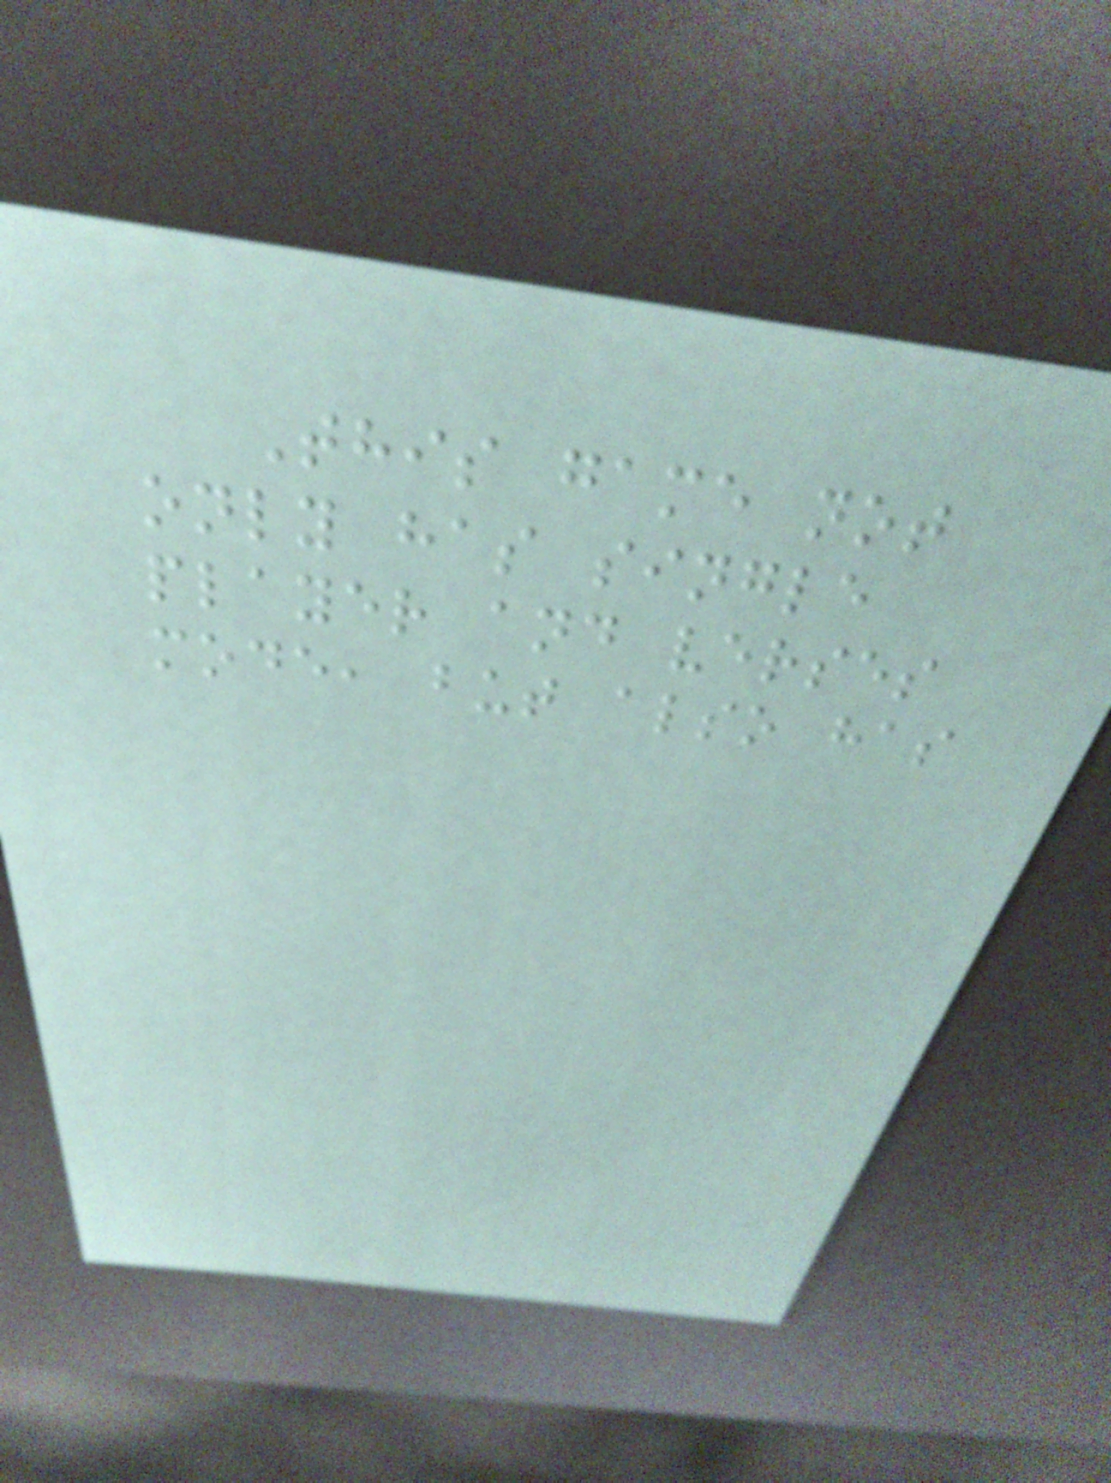This game not
only has single
player and verses
mode, but also has
